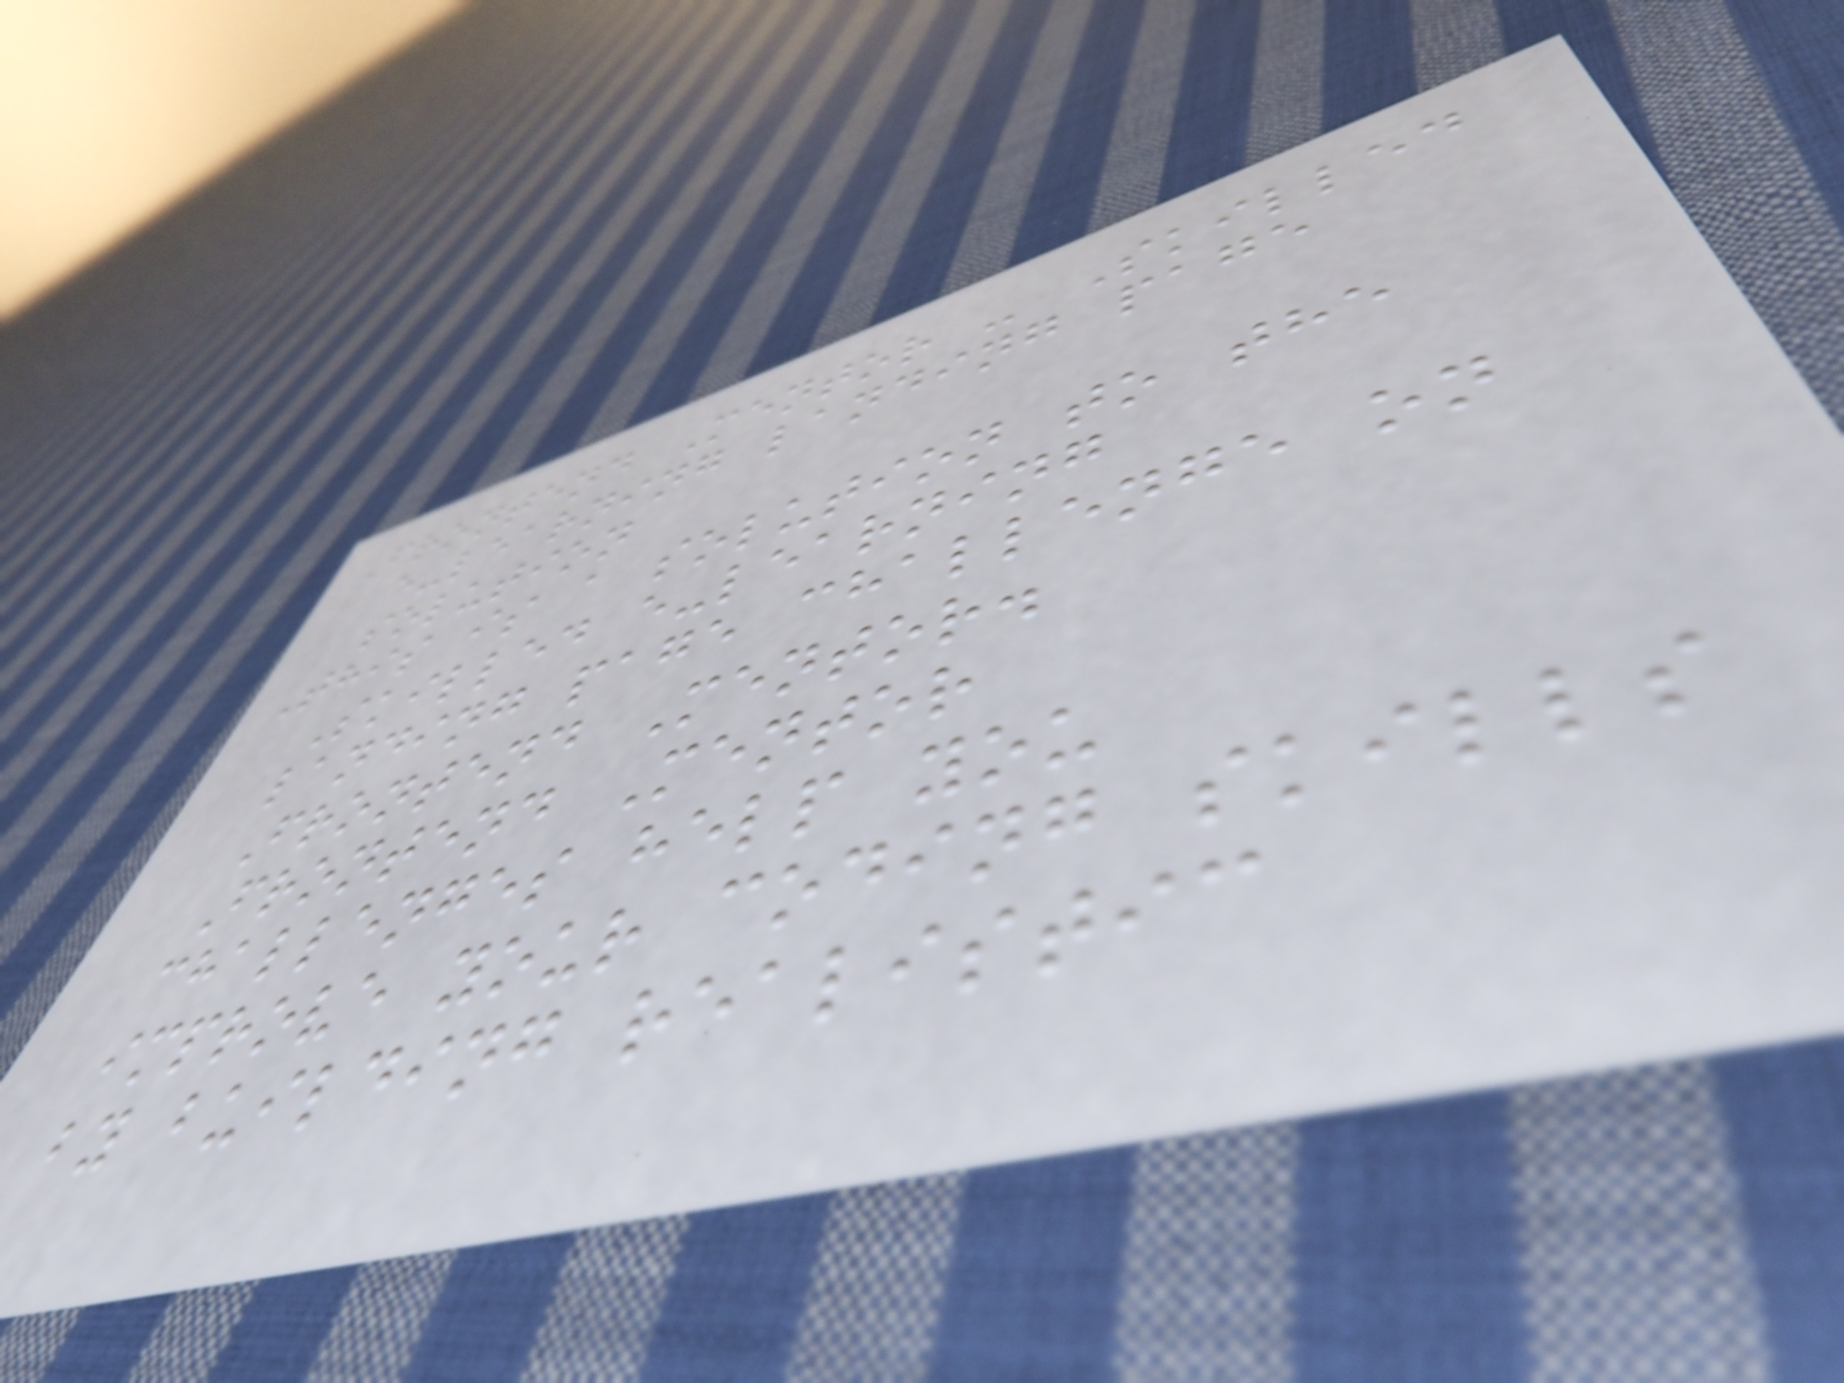Frontend Mentor - Skilled
e-learning landing page
solution
This is a solution to the
Skilled e-learning
landing page challenge on
Frontend Mentor.
Frontend Mentor
challenges help you
improve your coding skills
by building realistic
